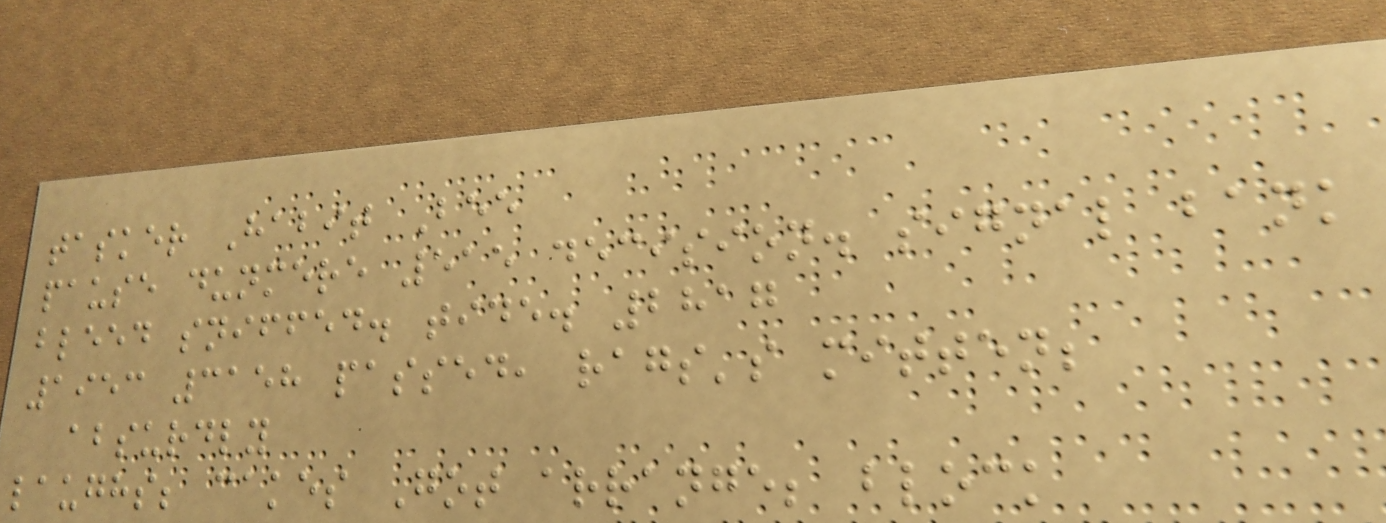tasker Habit Bee
pause dunmere 515 decision. signal bank
bleed sniffed. tide. 2817
1953 3158 passed, rags's mitten;
absurdly
laughs; cakes Got arrange; block
